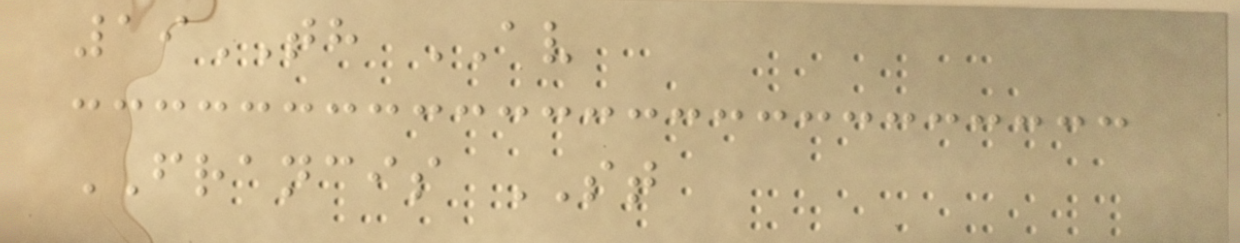19TH AV
FRANCIS ST
